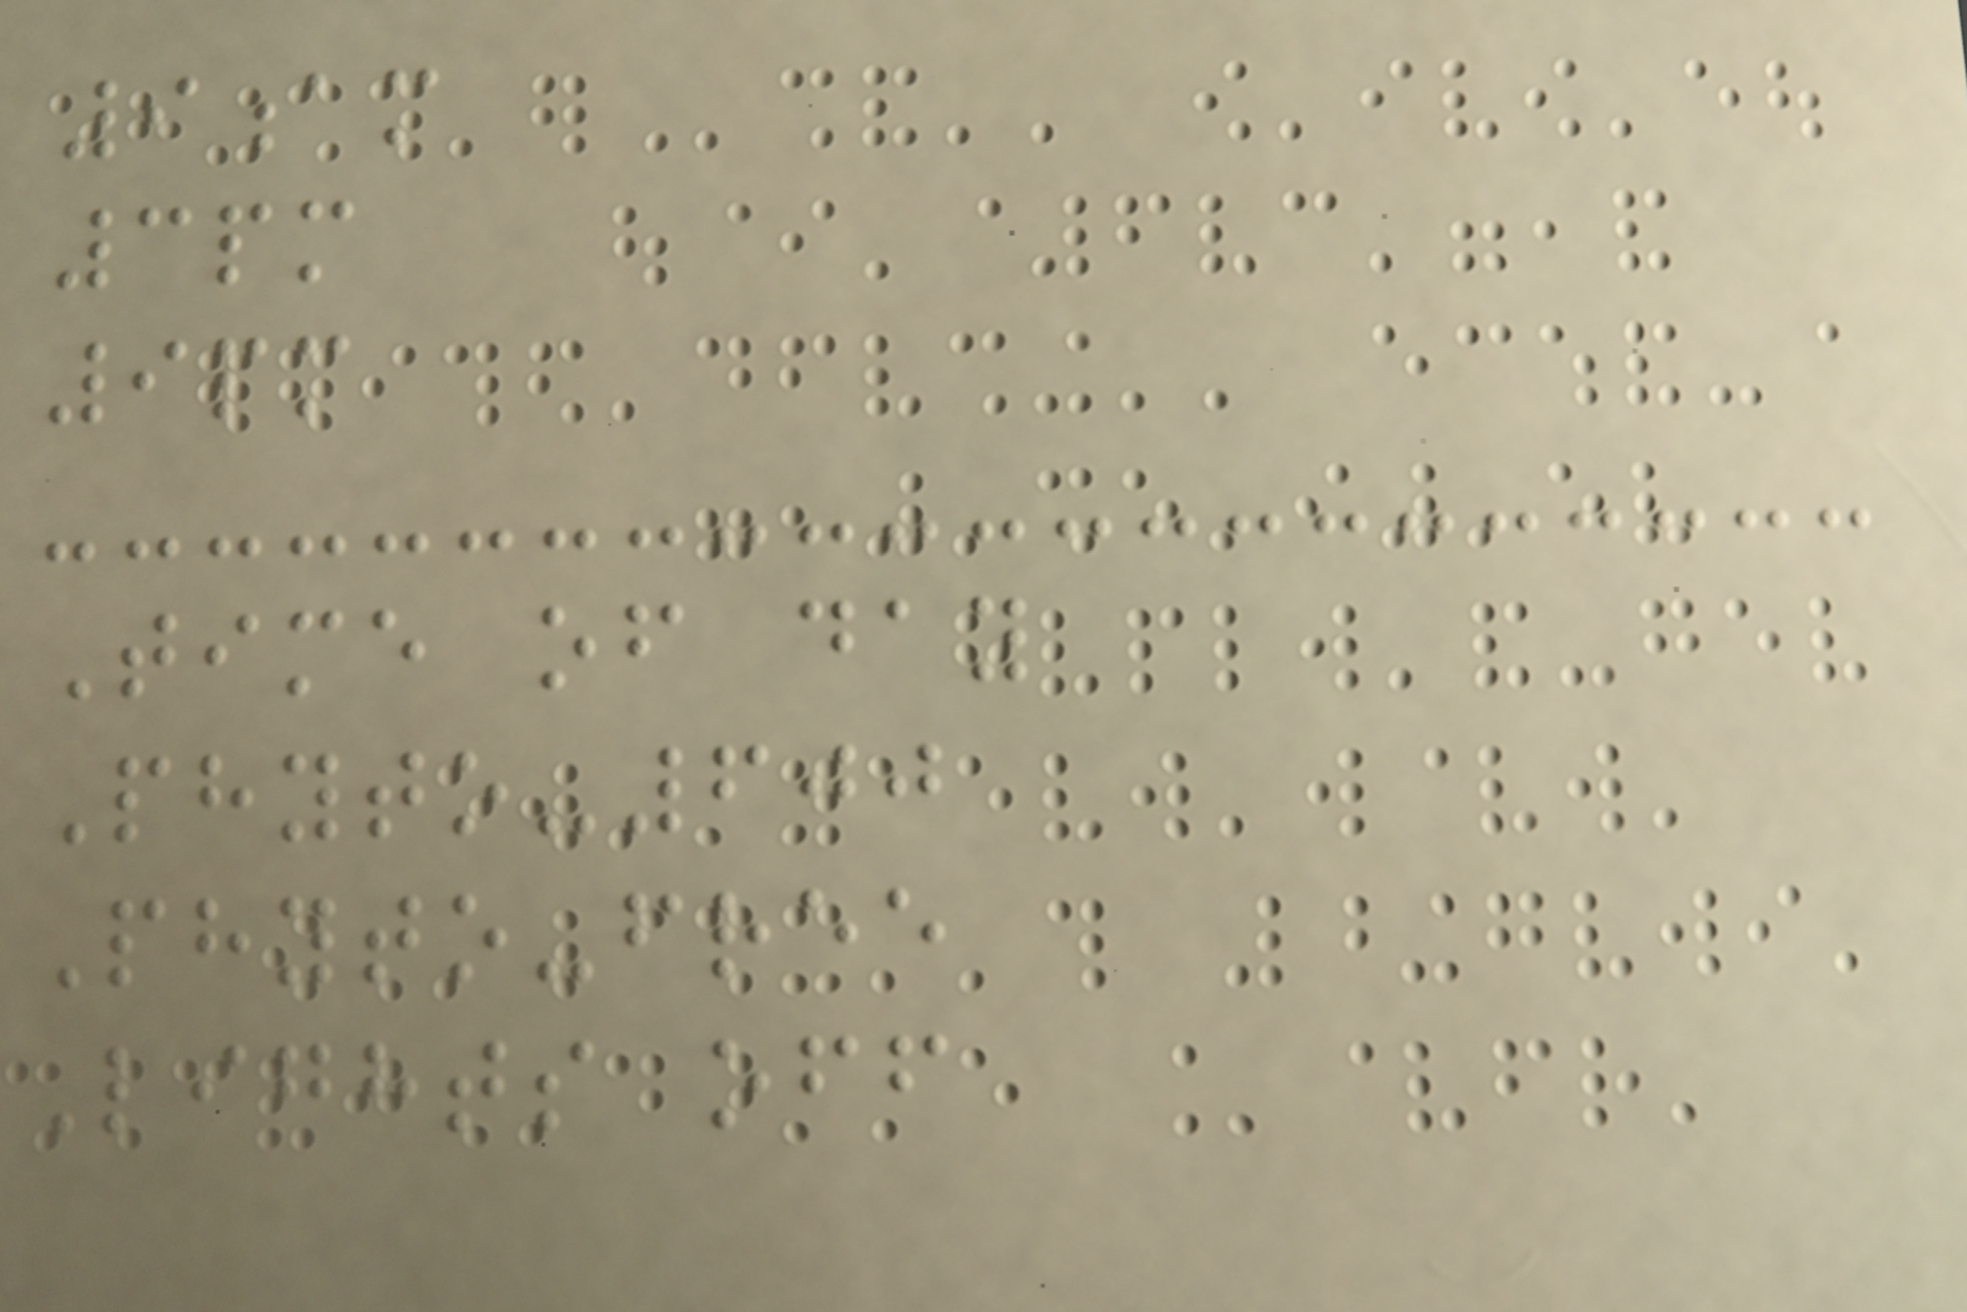9am
3pm
9pm
Time of day
Phyto-600
Phyto-free
Lights off
